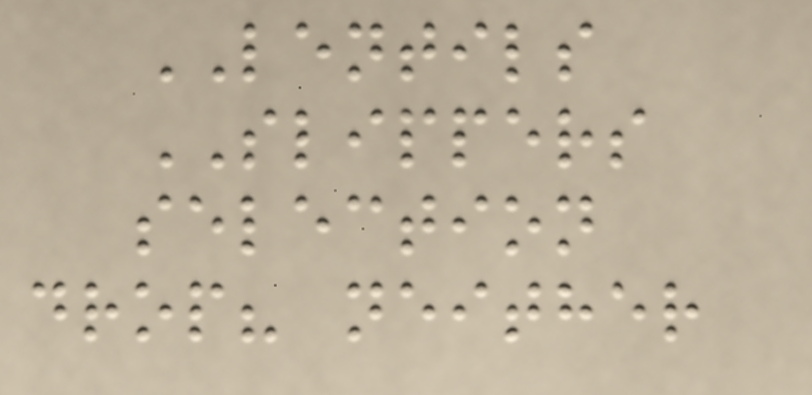LENTILS
SLIPPERS
selection
drop? neither
